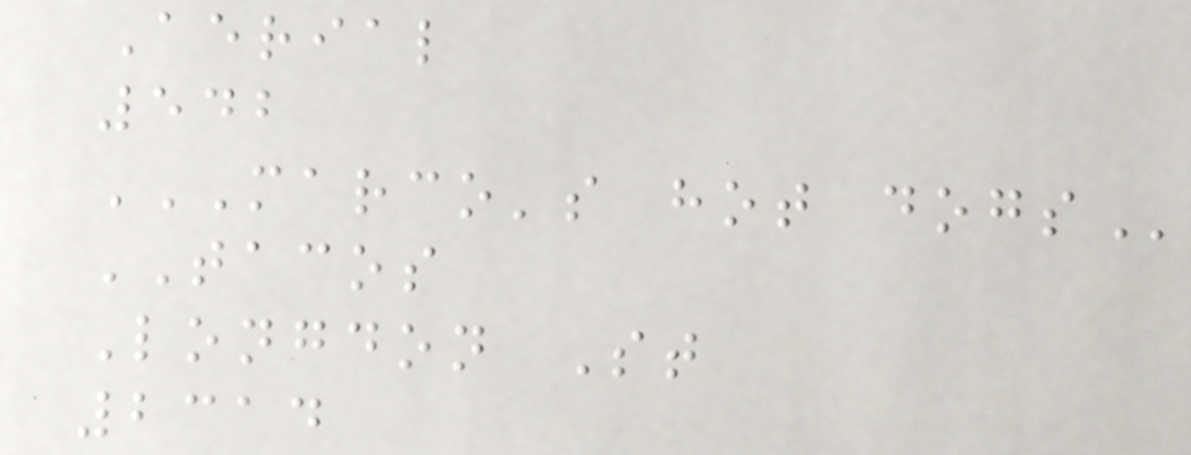Aerial
542
MARCO'S HOT DOGS
TACOS
Longdon St
2314
